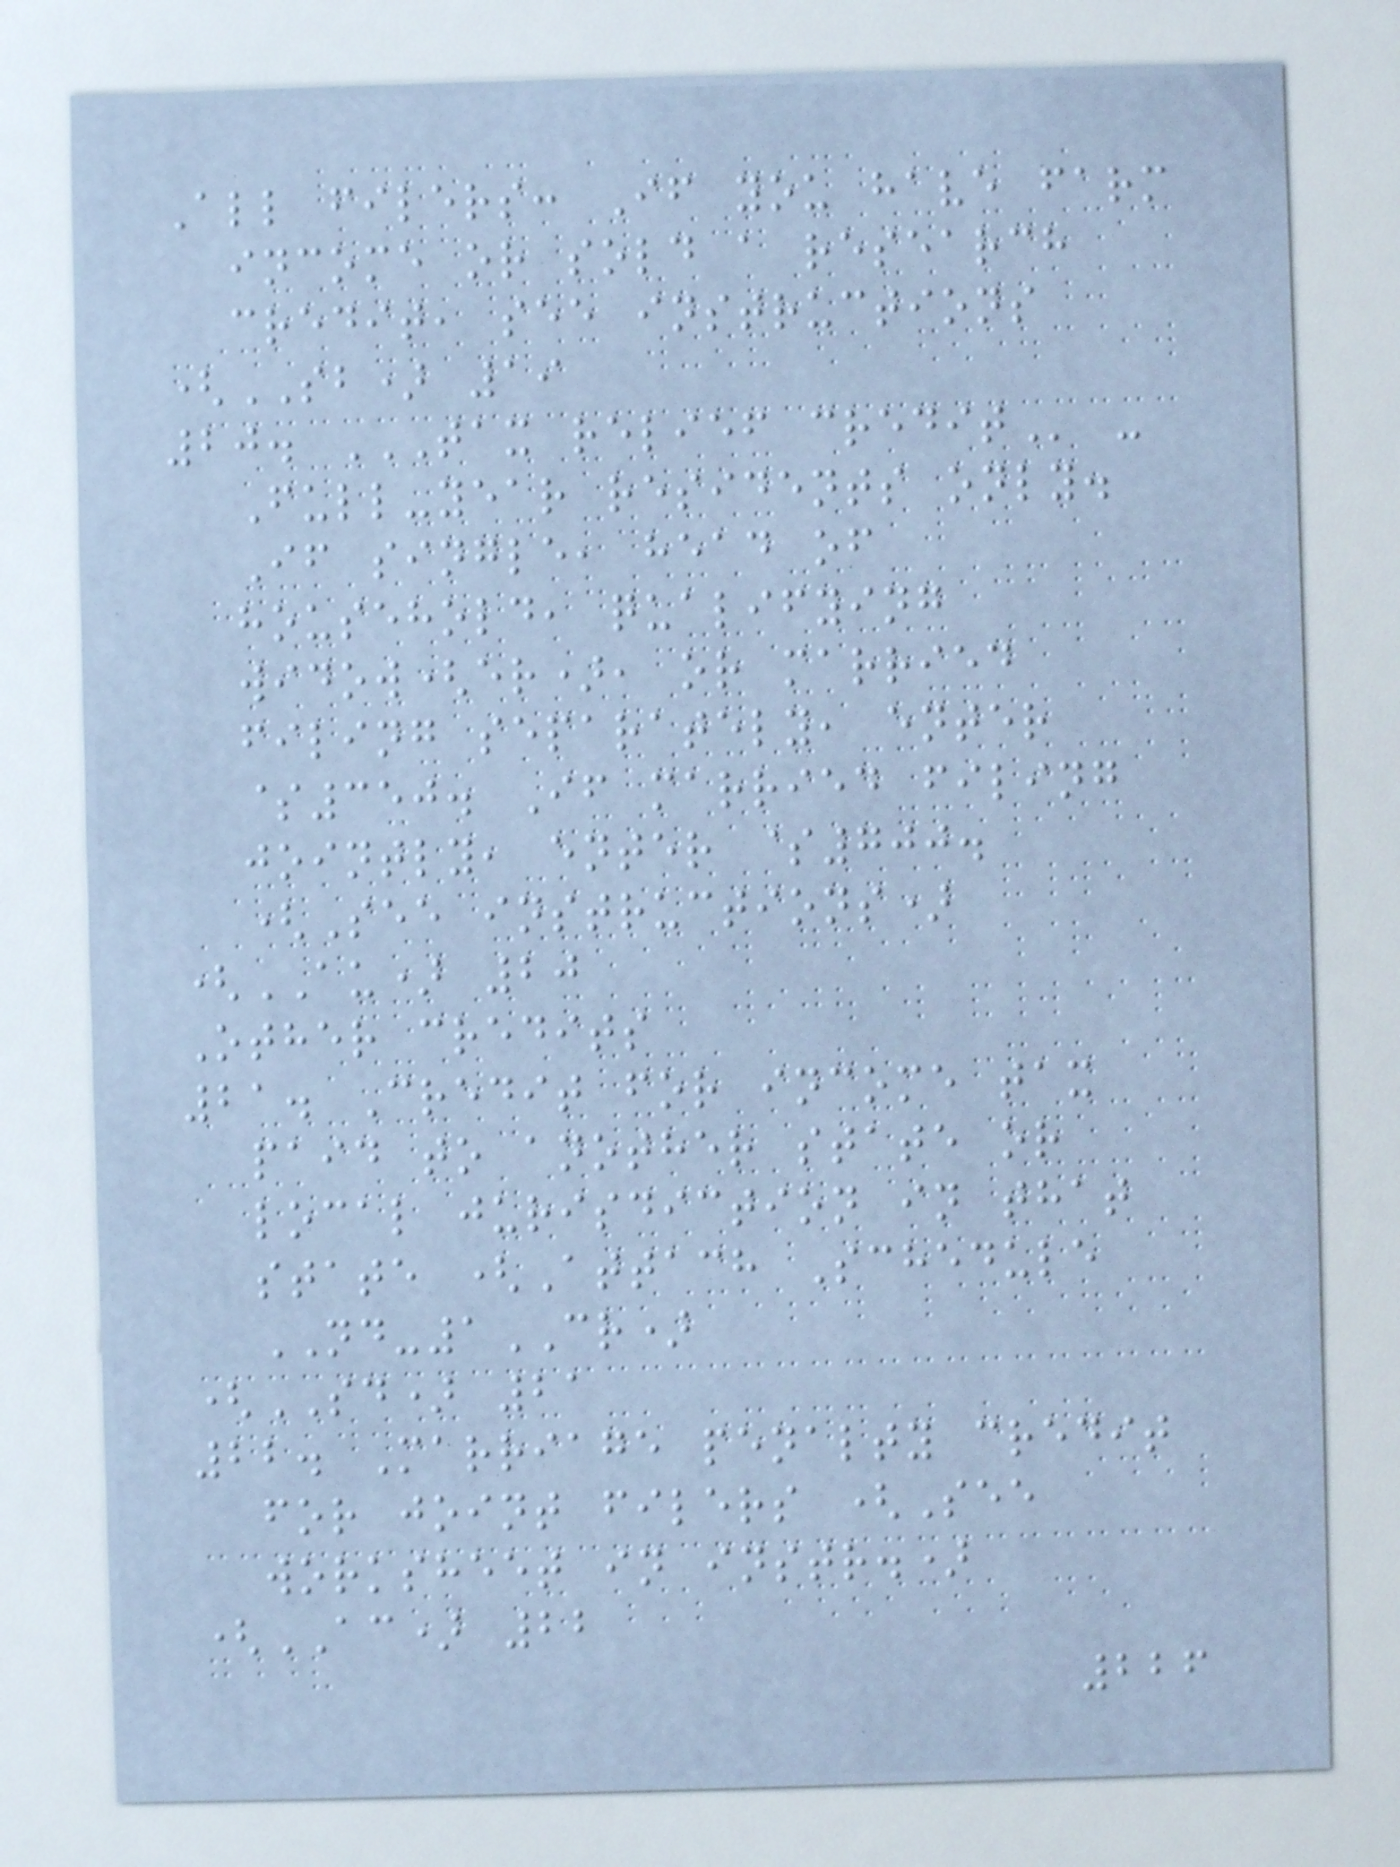All filers: If you have farm
income or sold a research
credit, see instructions
(SB) 19
20. TAX RELIEF CREDIT -
Full-year residents only.
If single, head of
household, qualifying
widow(er), or married
filing separately, enter
$350. If married filing
jointly, enter $700.
(See instructions)
(AU) 20
Other credits
21. Credit for income tax
paid to another state or
local jurisdiction in that
state (Attach Schedule
ND-1CR)
(SD) 21
22. Marriage penalty credit
for joint filers (See
worksheet in instr.)
(AC) 22
226
